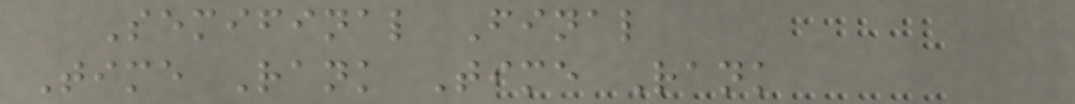Semifinal Final
Time Rank Time Rank
